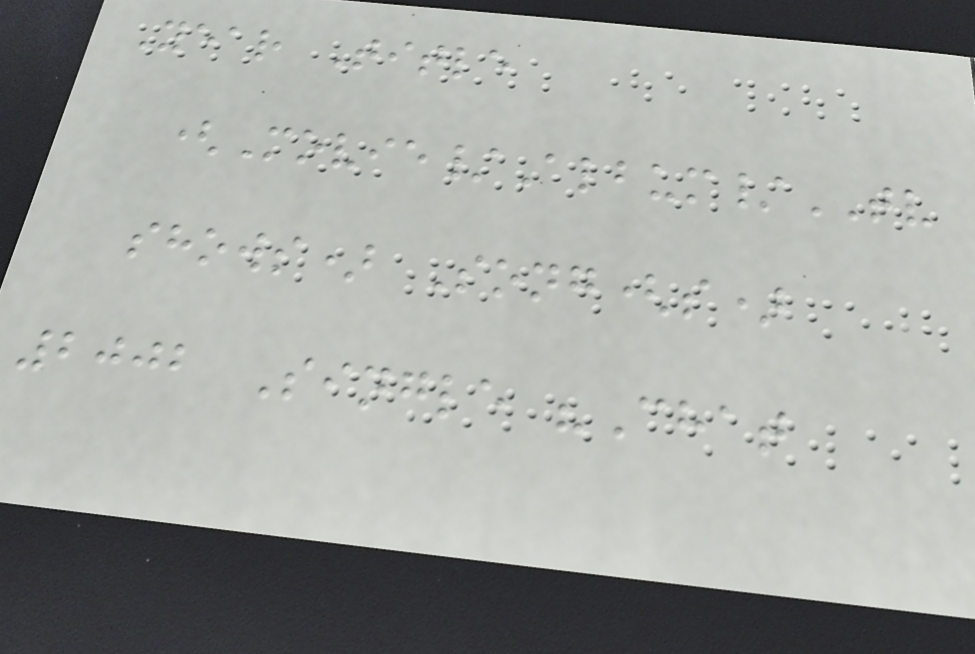Year Title
(Movie/Album/TV
shows) Song(s)
2002 Single "Chat
